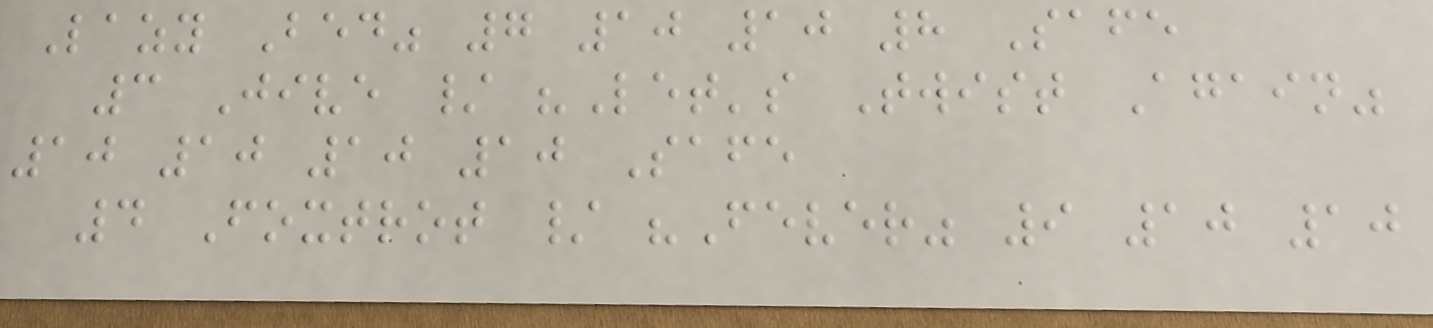Lazy Bed" 7 10 10 8 Safe
3 Jive / "Let's Twist Again"
10 10 10 10 Safe
4 Foxtrot / "Fever" 9 10 10
